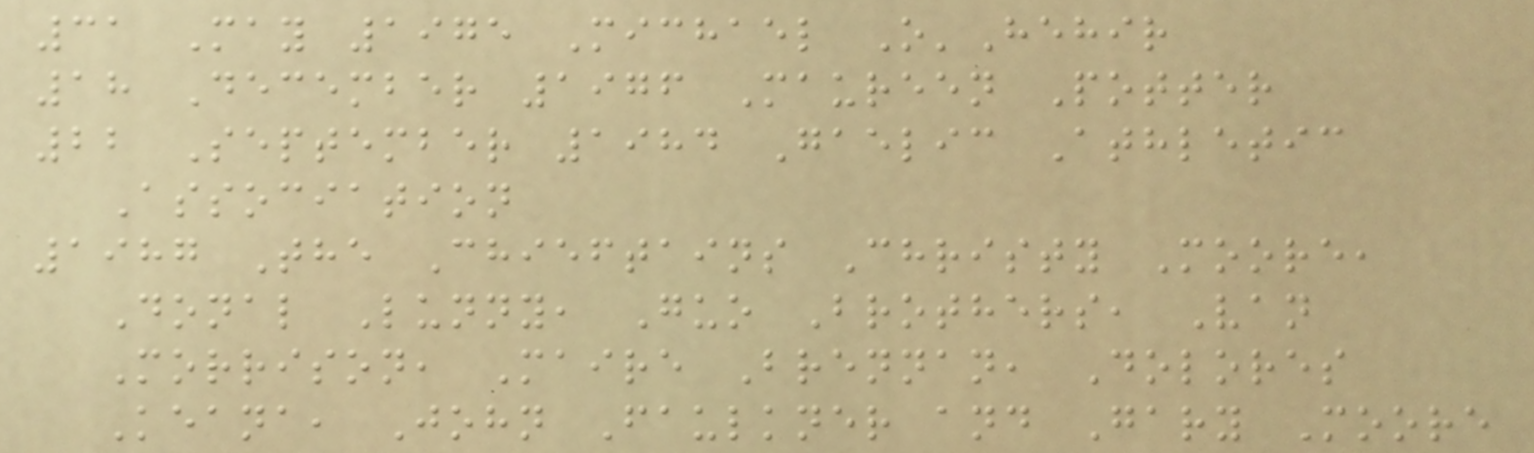31 May 1975 Michael O'Hehir
18 December 1976 Maureen Potter
22 September 1984 Gaelic Athletic
Association
1987 The Chieftains Christy Moore,
Donal Lunny, Guo Brothers, Van
Morrison, Maire Brennan, Dolores
Keana, John Faulkner and Gary Moore
